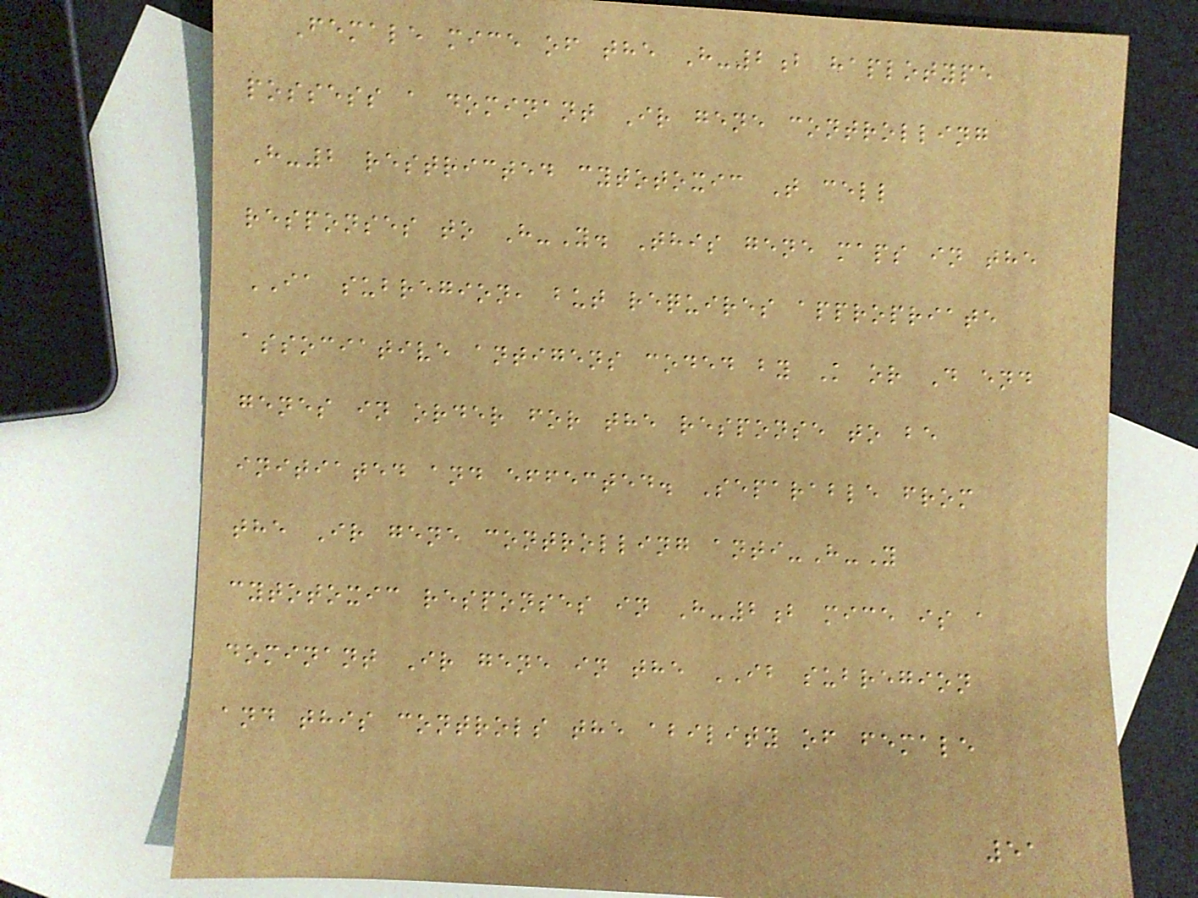Female mice of the H-2b haplotype
possess a dominant Ir gene controlling
H-2 restricted cytotoxic T cell
responses to H-Y. This gene maps in the
IA subregion, but requires appropriate
associative antigens coded by K or D end
genes in order for the response to be
initiated and effected. Separable from
the Ir gene controlling anti-H-Y
cytotoxic responses in H-2b mice is a
dominant Ir gene in the IB subregion
and this controls the ability of female
51
